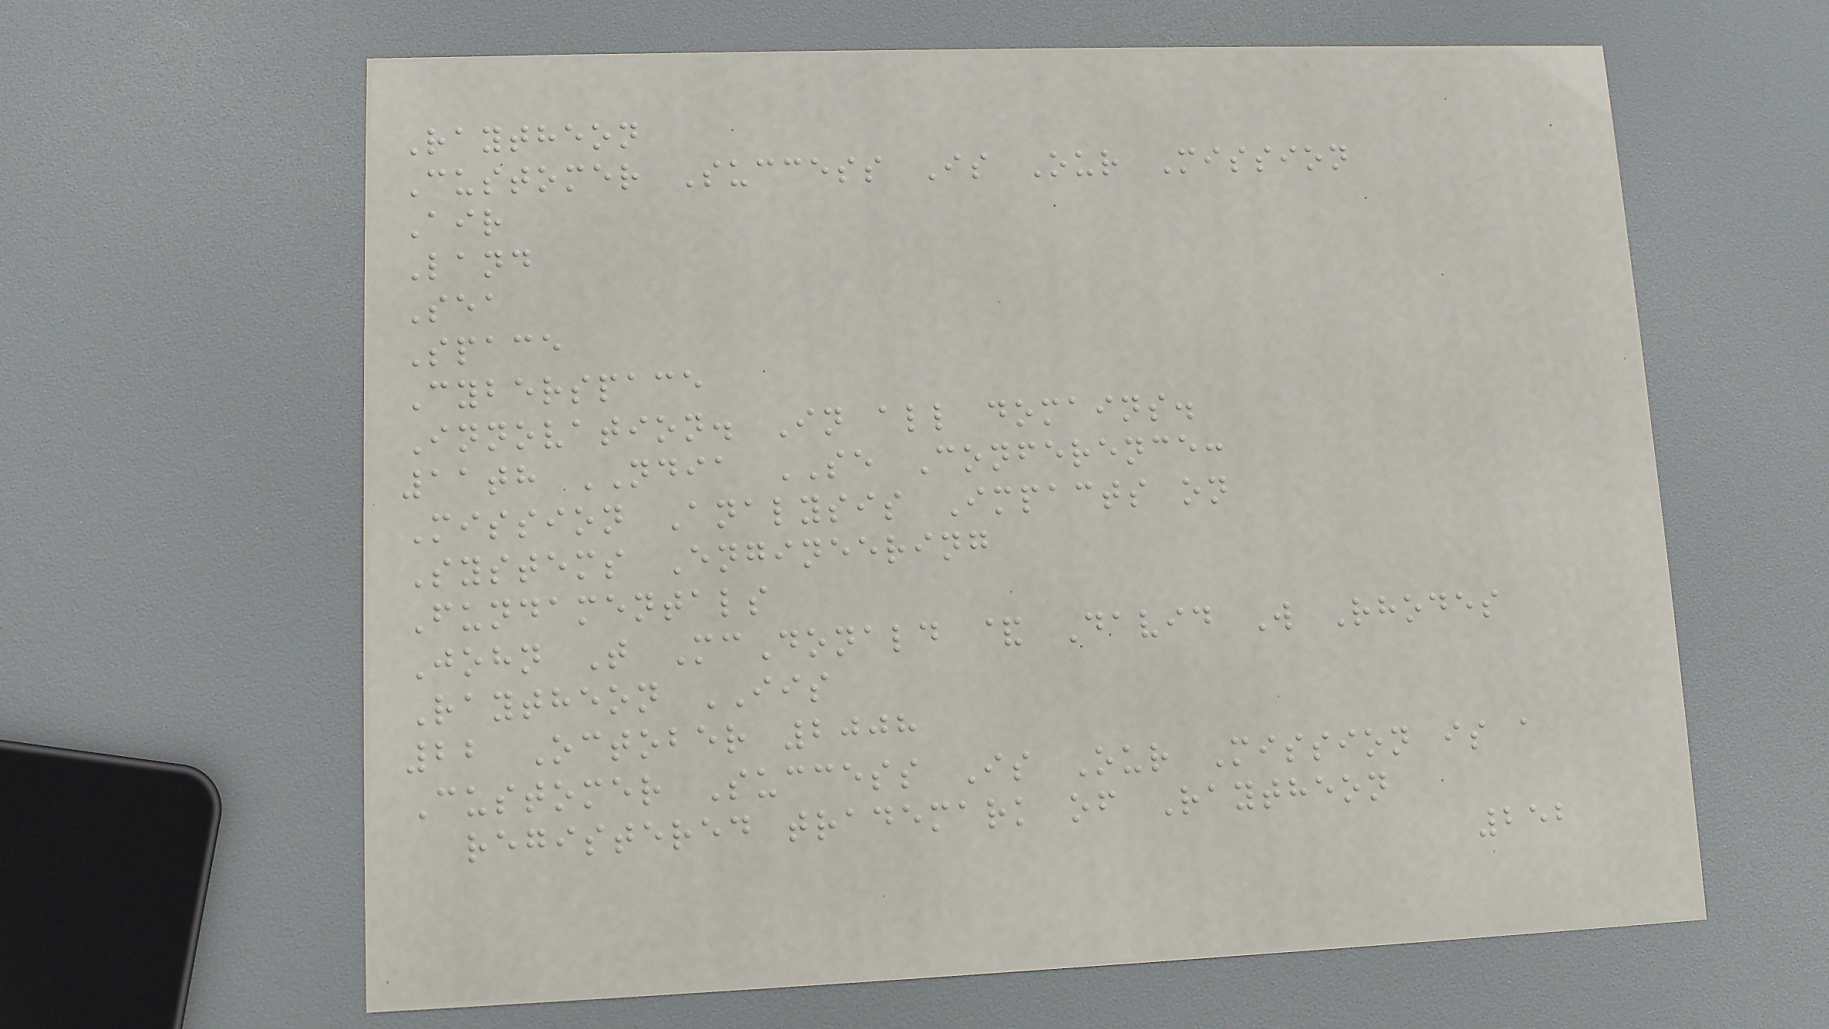Raytheon
Customer Success Is Our Mission
Air
Land
Sea
Space
Cyberspace
Innovation. In all domains.
11th NDIA SE Conference:
Mission Analysis Impacts on
Systems Engineering
Fundamentals
John T McDonald & David W Rhodes
Raytheon IIS
22 October 2008
Customer Success Is Our Mission is a
registered trademark of Raytheon
252
